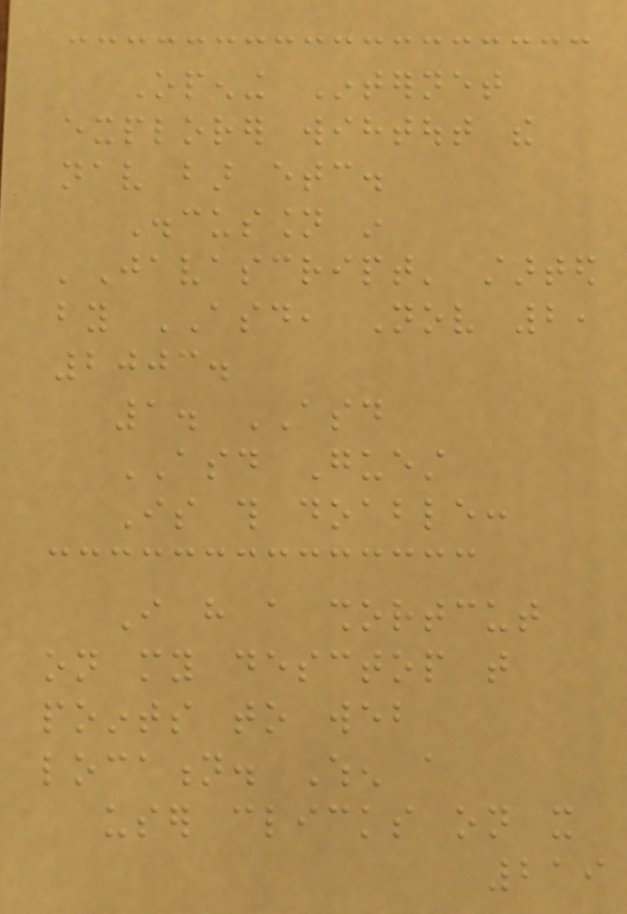Opening Internet
explorer wihtout the
nav bar etc.
Discussion in
'Javascript' started
by ASD, Nov 2,
2003.
1. ASD
ASD Guest
Is this doable:
I have a shortcut
on my desctop that
points to web
location. When a
user clicks on it
219
